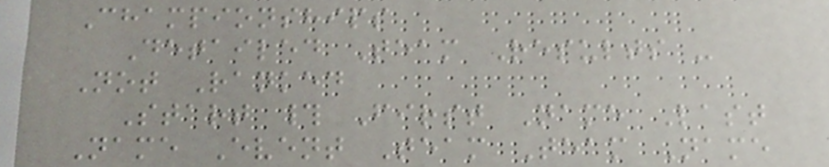Championships
Detailed Team Results -
Not Ranked
Start # First Name Last
Name Event Team Team Name
